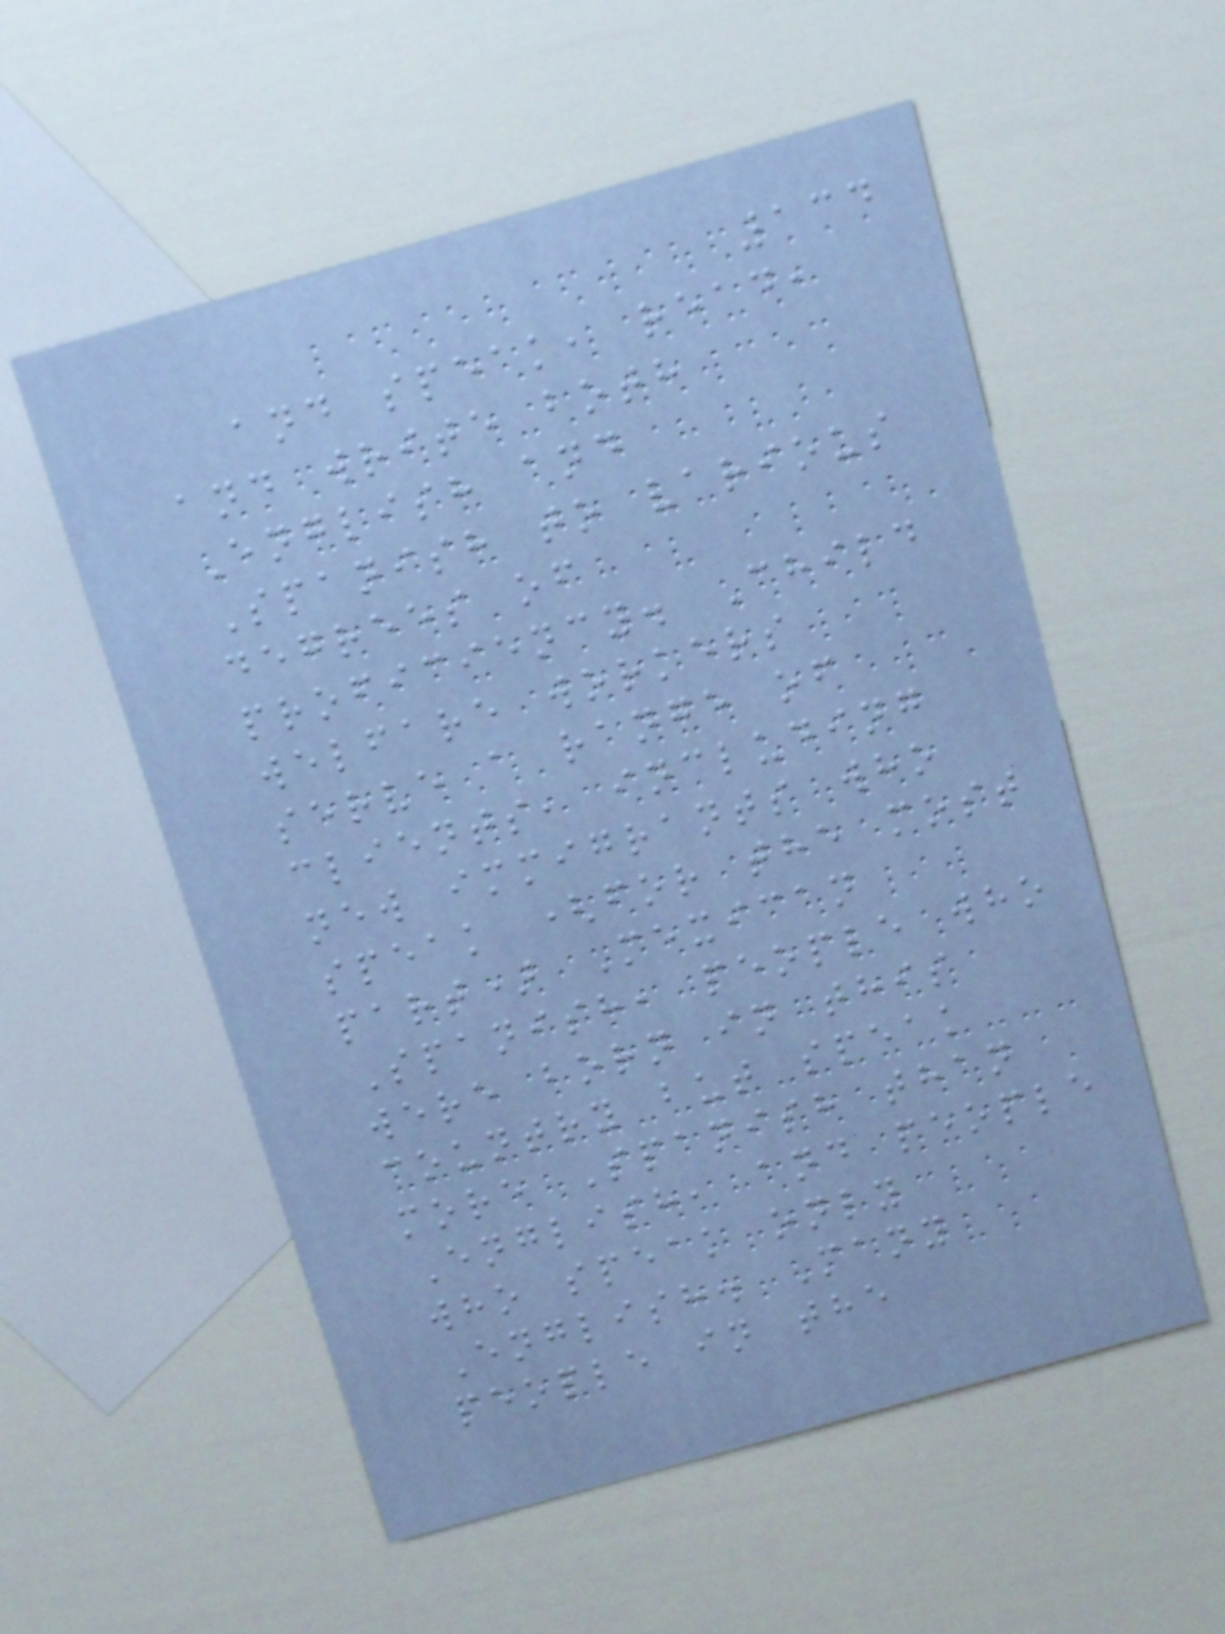134
and speak, read,
and write both
English and
Spanish to various
degrees of
proficiency. Child
welfare workers
serve a range of
clients, including
new immigrants who
speak (for the most
part) Mexican
Spanish, people who
were born in this
country but speak
more Spanish than
English, and people
who speak only
English. Many
people in the
